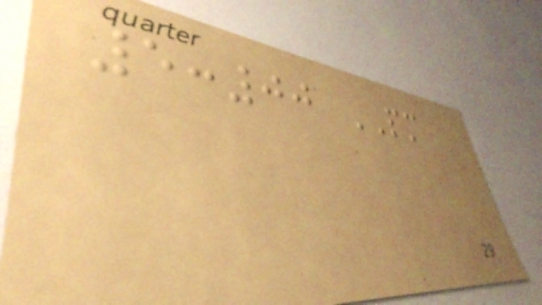5:00 PM
